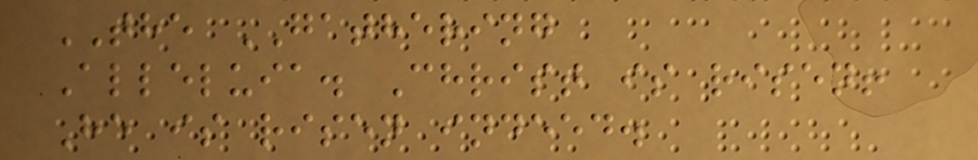THE GATHERING
Alleluia. Christ is risen!
He is risen indeed.
